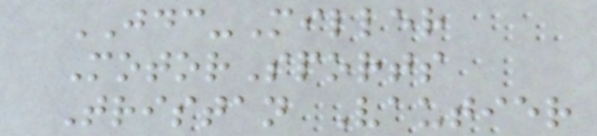JDC-Miller
MotorSports
Tristan Vautier
